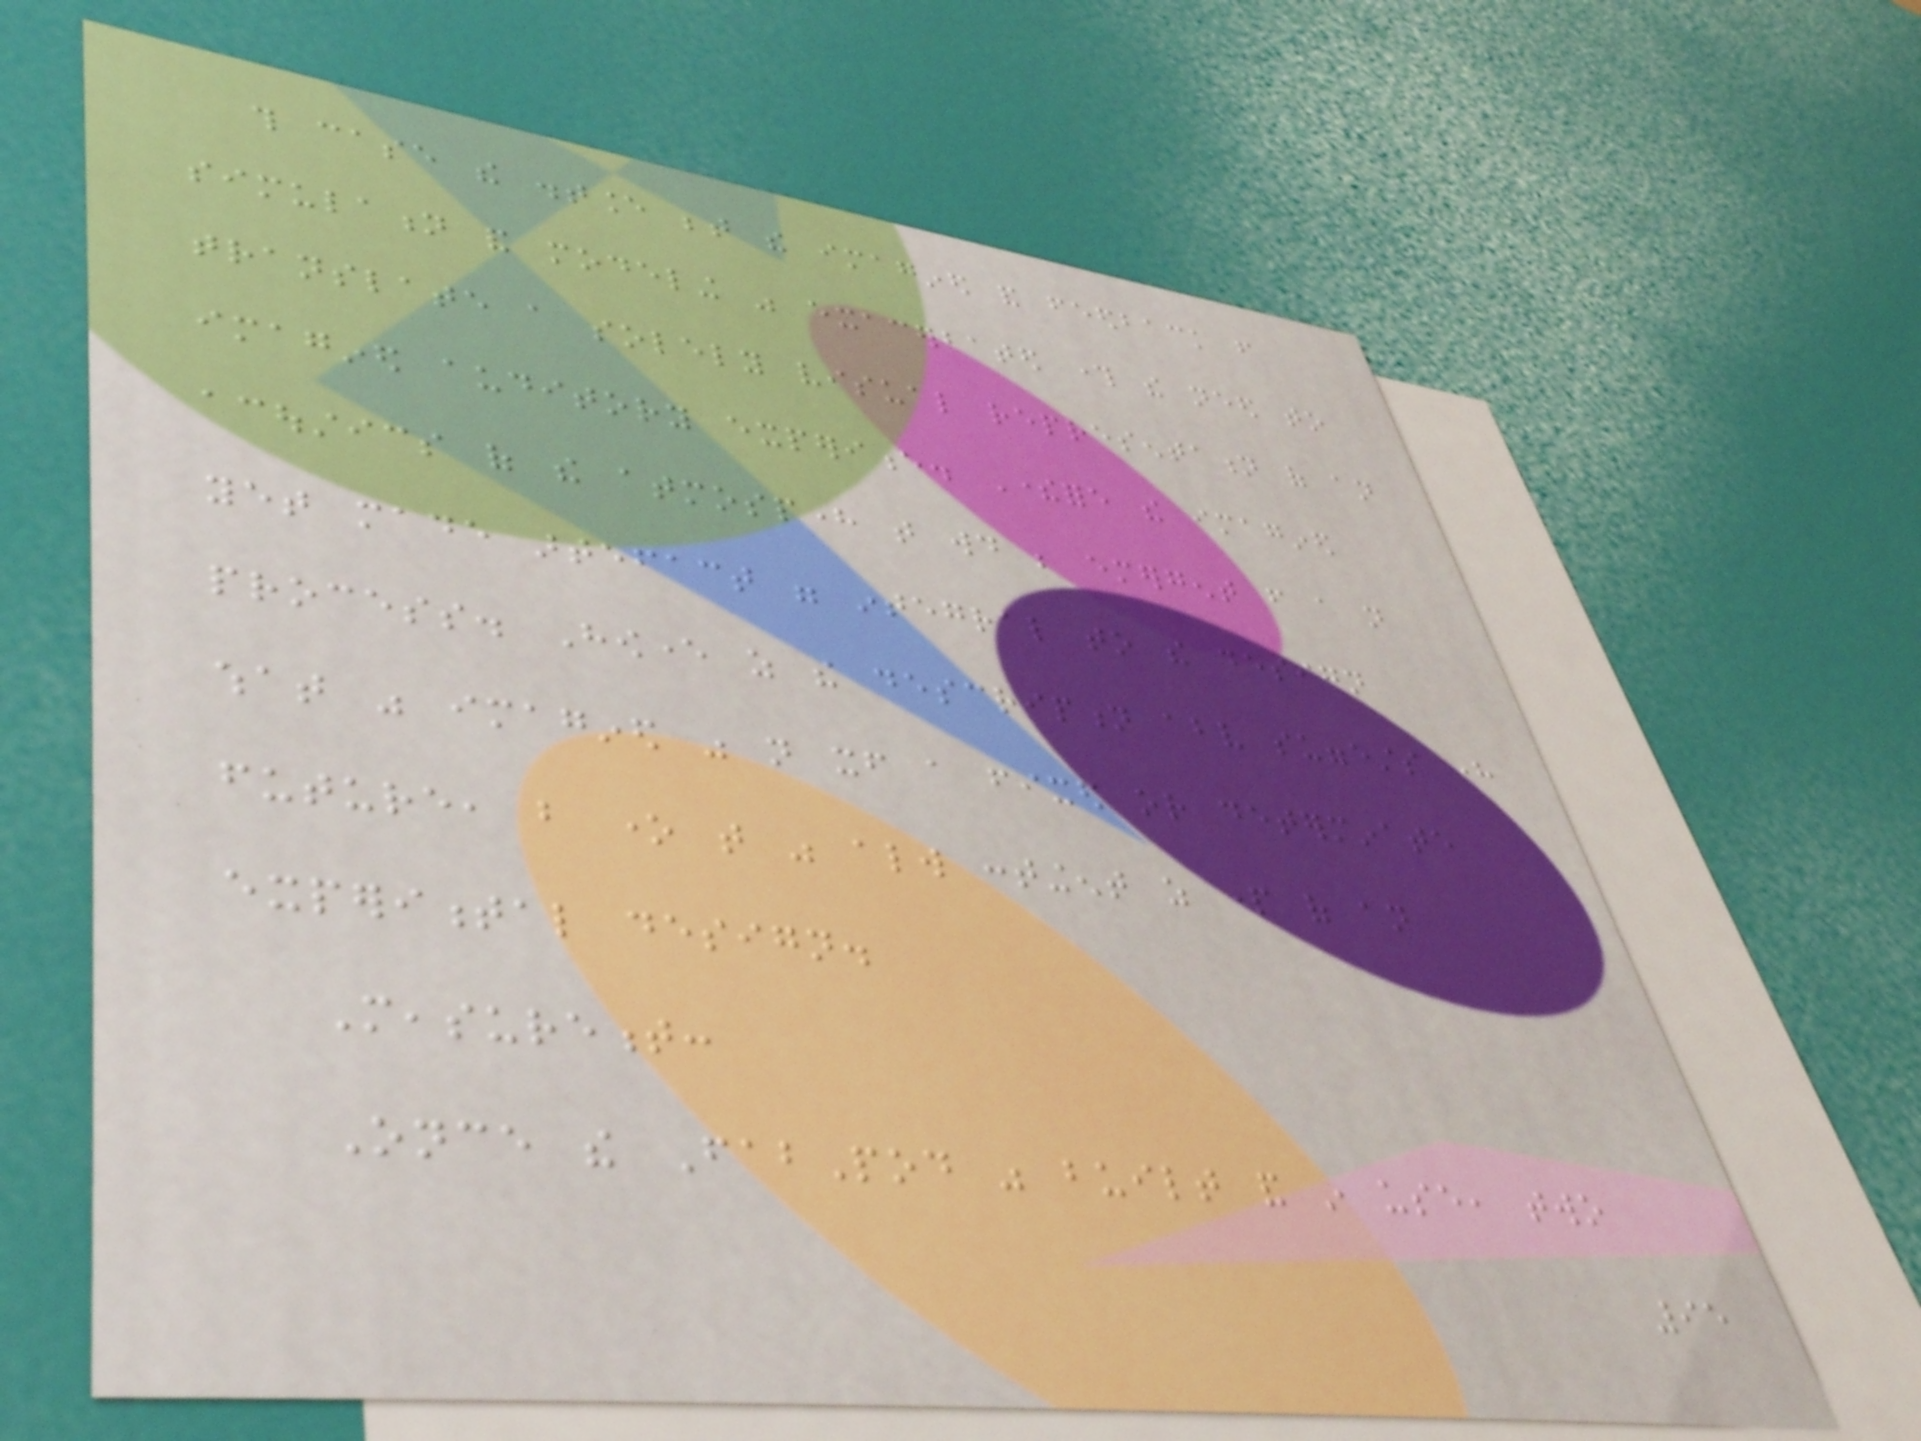this case the distance between the imagined and feedback from
simulation and modeling was exacerbated through the need to
translate a solely visual representation of an
imagined auditory experience. Therefore the imagined
acoustics of the atmosphere that would be emergent from a not
yet made artefact were integral to the design
process. However as the description above suggests here
what was imagined was not itself a fixed or determinate
future, but one that was always contingent as part of an
experimental design.
Measurement:
Once the FabPod was built and in use, two
95
